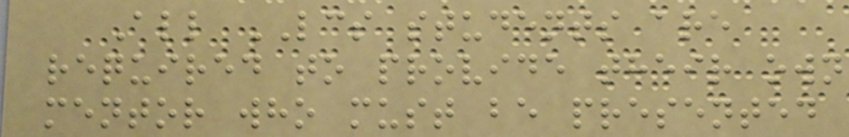All LCS students are
required to provide their own
mentor who must be presented
